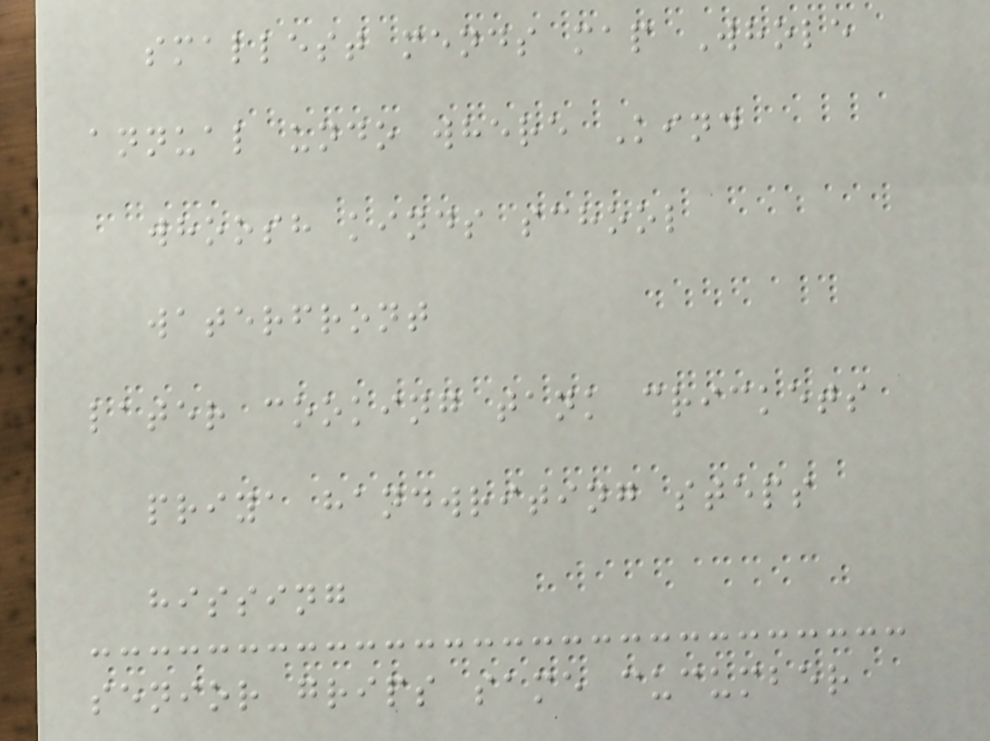smallest mends map Whole
annual undo where Kind
whoosh kinds school
waterfront
later cooking tank crickets
priya handwriting steps
hissing
senior grips same cucumber
